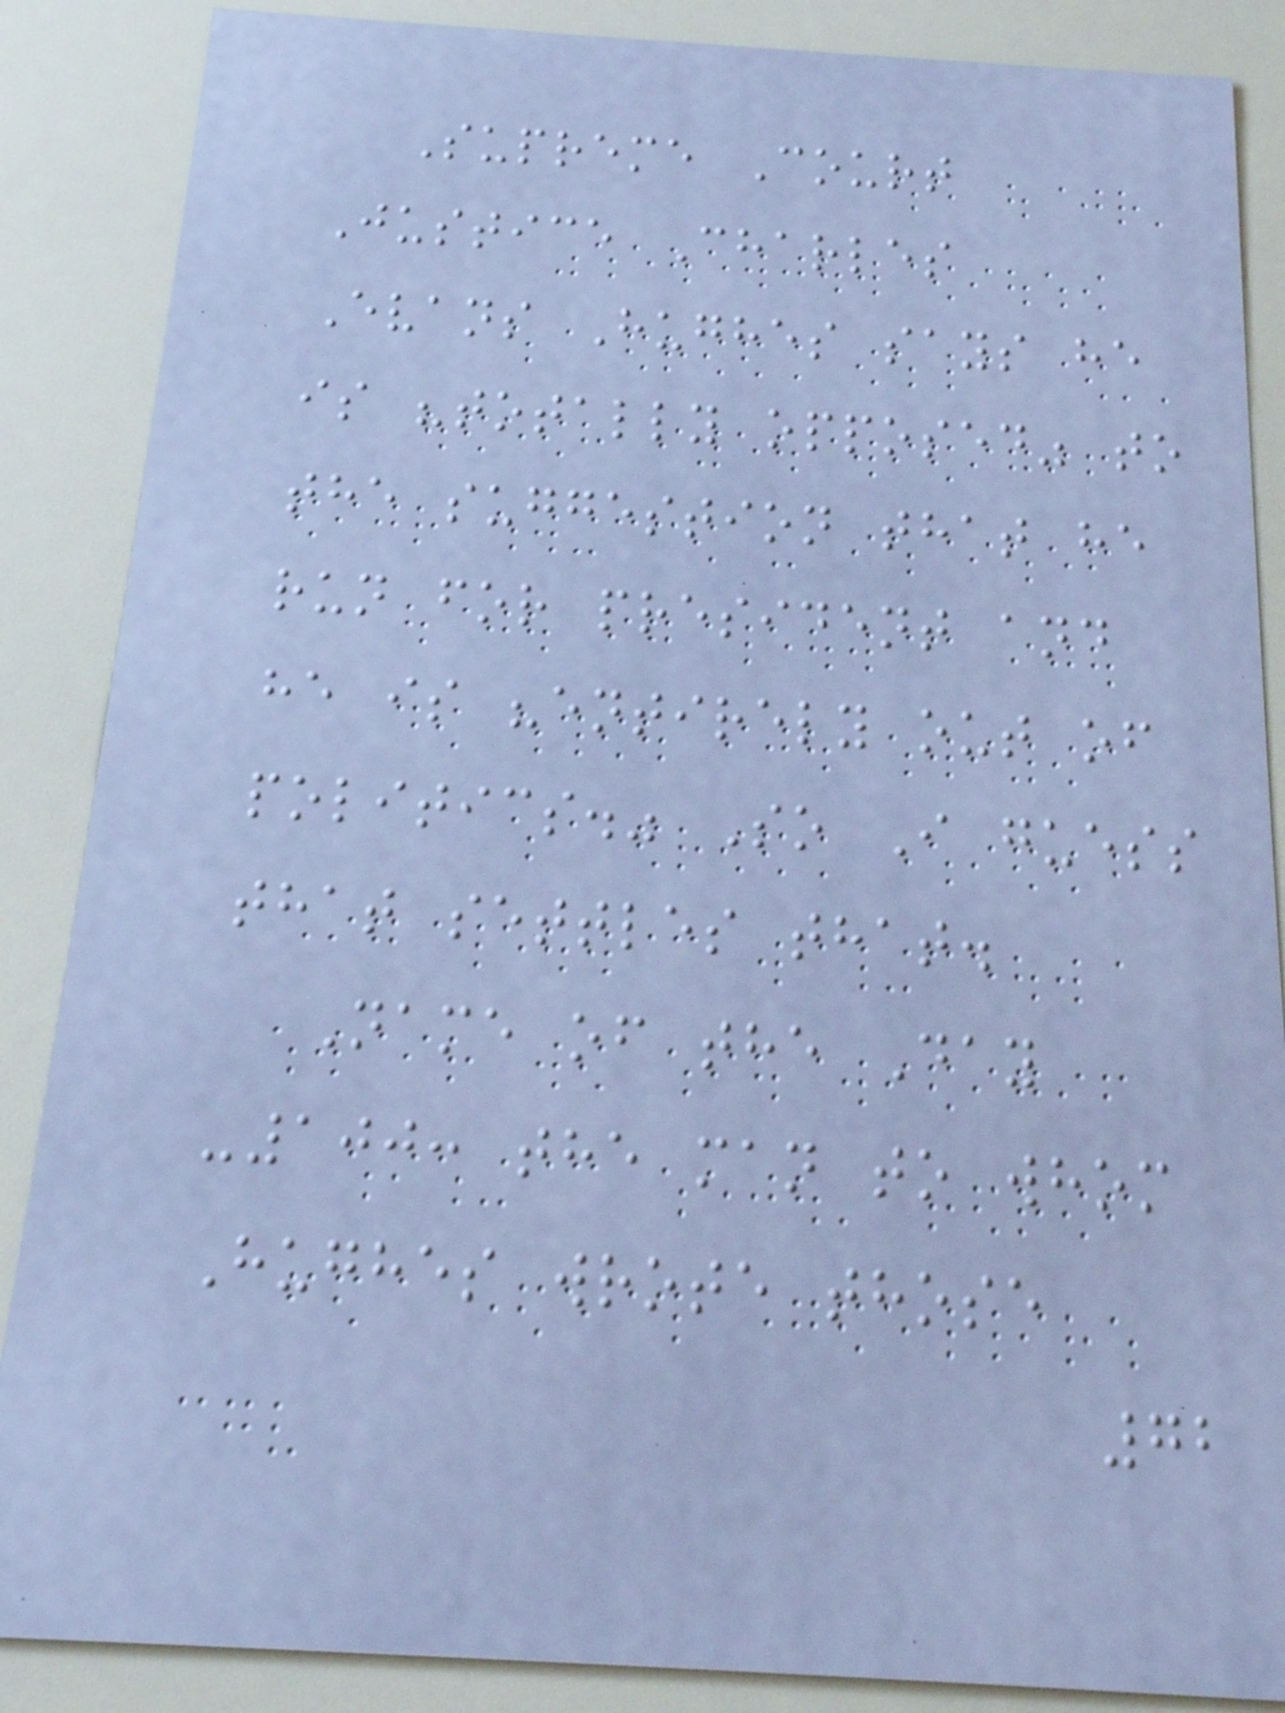Supreme Court
Justice Charles
Evans Hughes says he
is "totally opposed" to
the suggestion that he
run for president and
he is "entirely out of
politics." So I guess
that settles that.
Name of the Day
-100: the man to whom
Hughes wrote those
72
